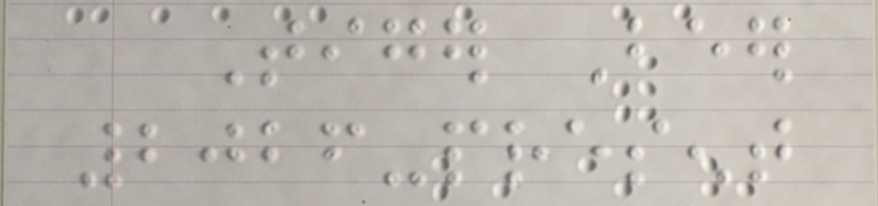Tiger Beer
2026-present
